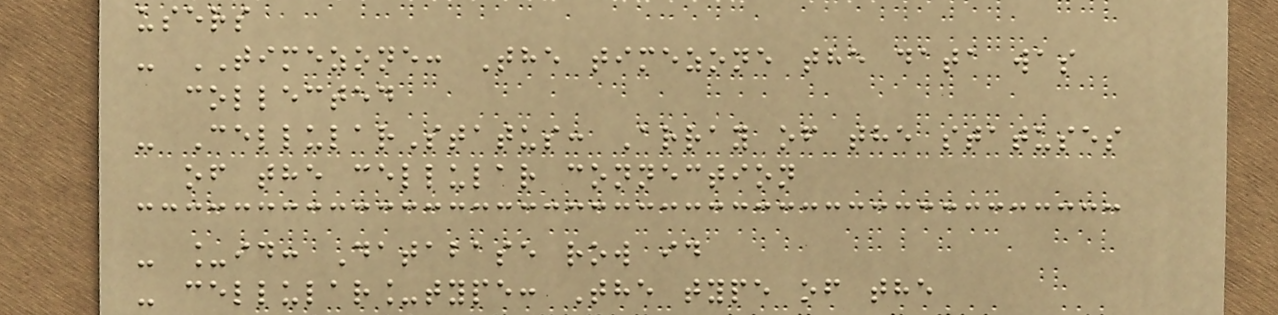users
- TIMEZONE: The timezone the data was
collected
- CellularStatus: Array of the statuses
of the cellular connection
- _id: Database row id
- cellular_type: The type of the
